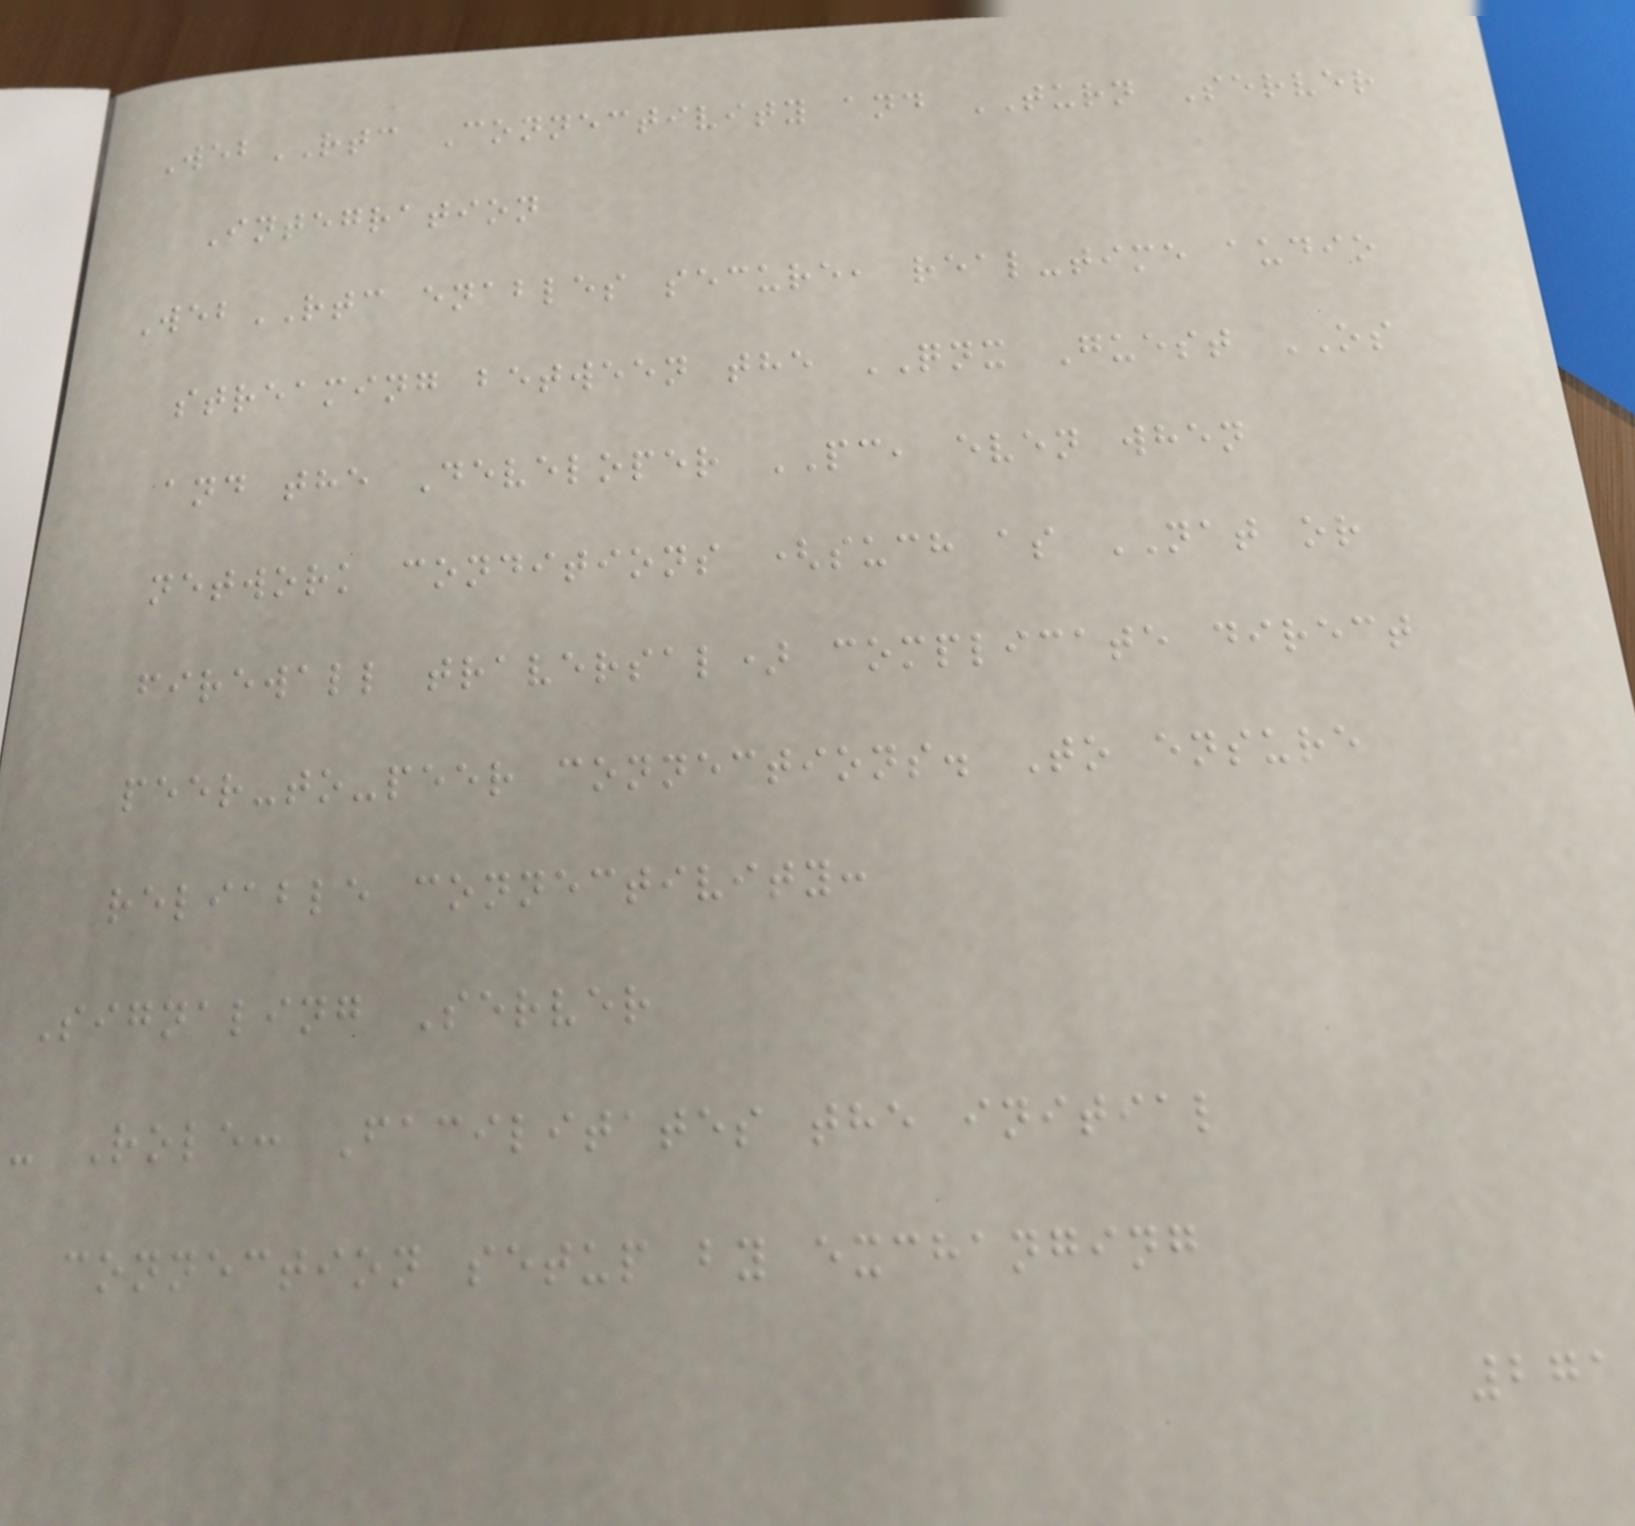WebRTC Connectivity and TURN Server
Integration
WebRTC enables secure, real-time audio
streaming between the QNX Guest OS
and the Developer PC, even when
network conditions (such as NAT or
firewall traversal) complicate direct
peer-to-peer connections. To ensure
reliable connectivity:
Signaling Server
- Role: Facilitates the initial
connection setup by exchanging
271
